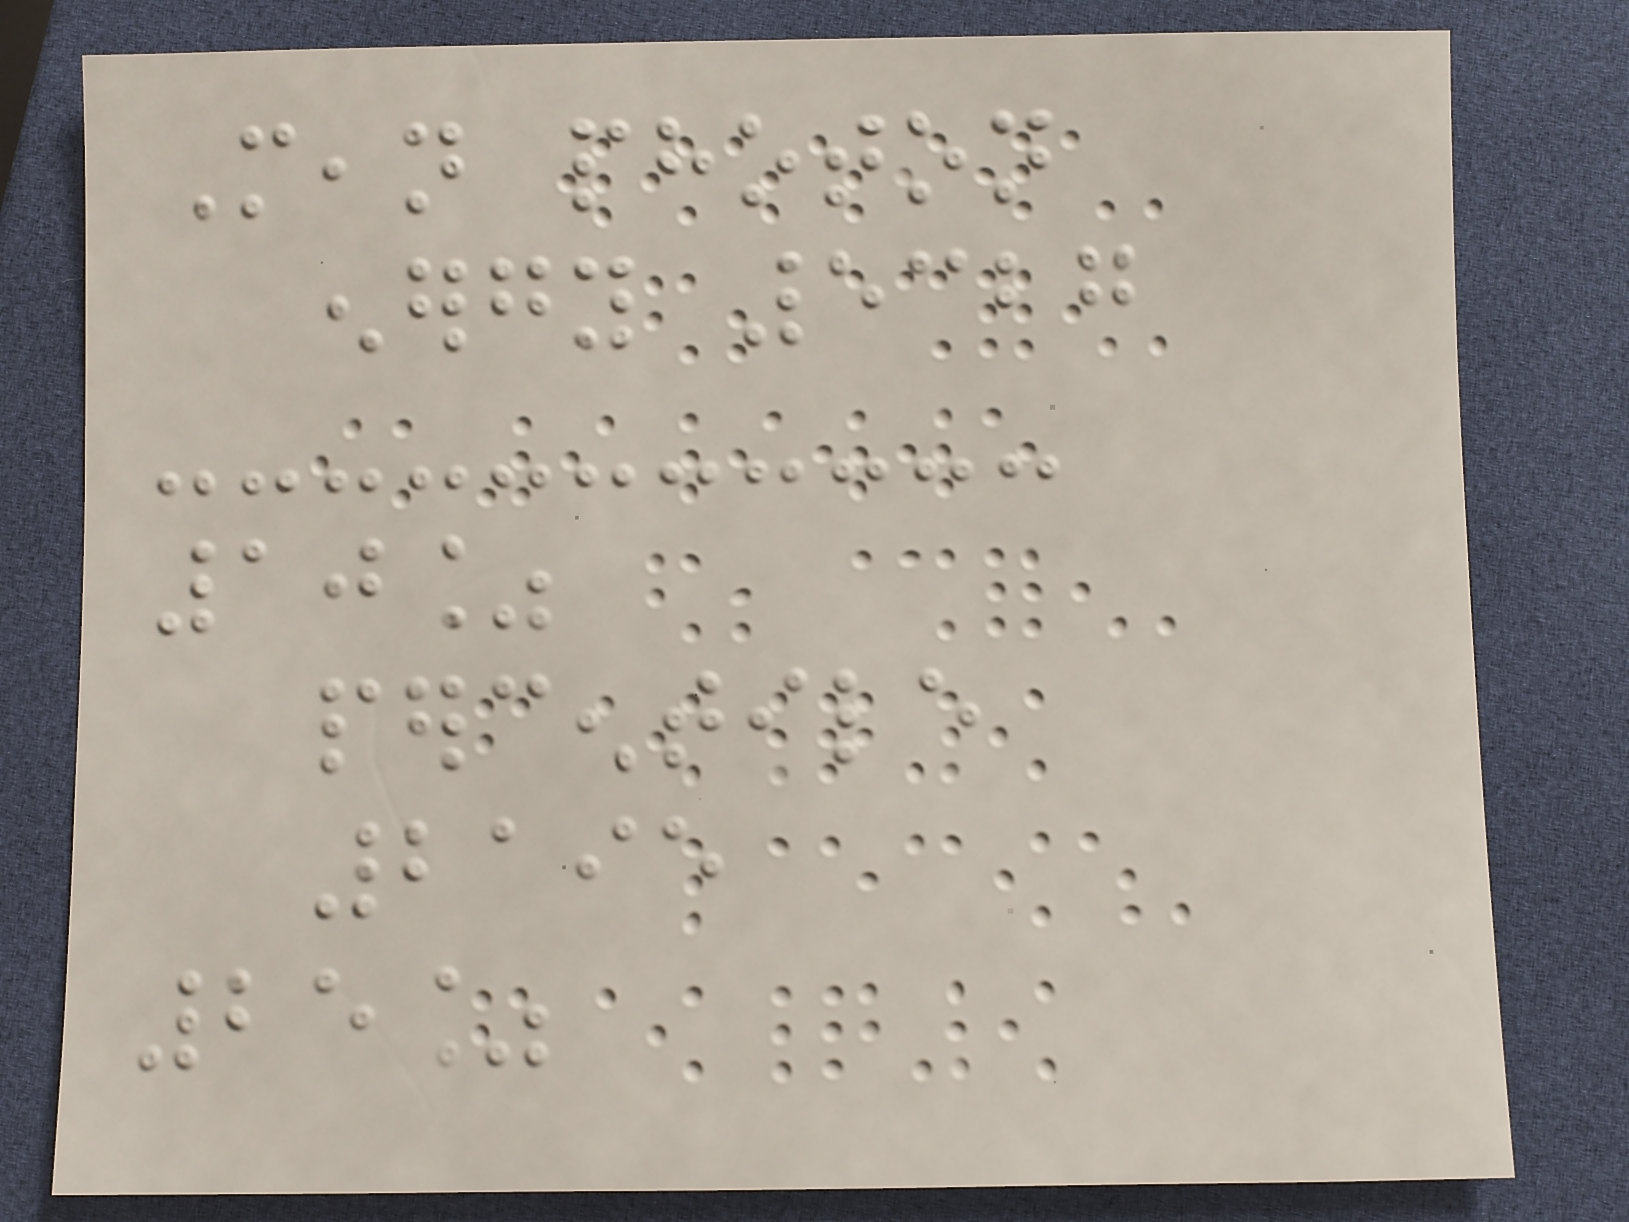Mean photon
energy 5327
10%
percentile
2195
25%
